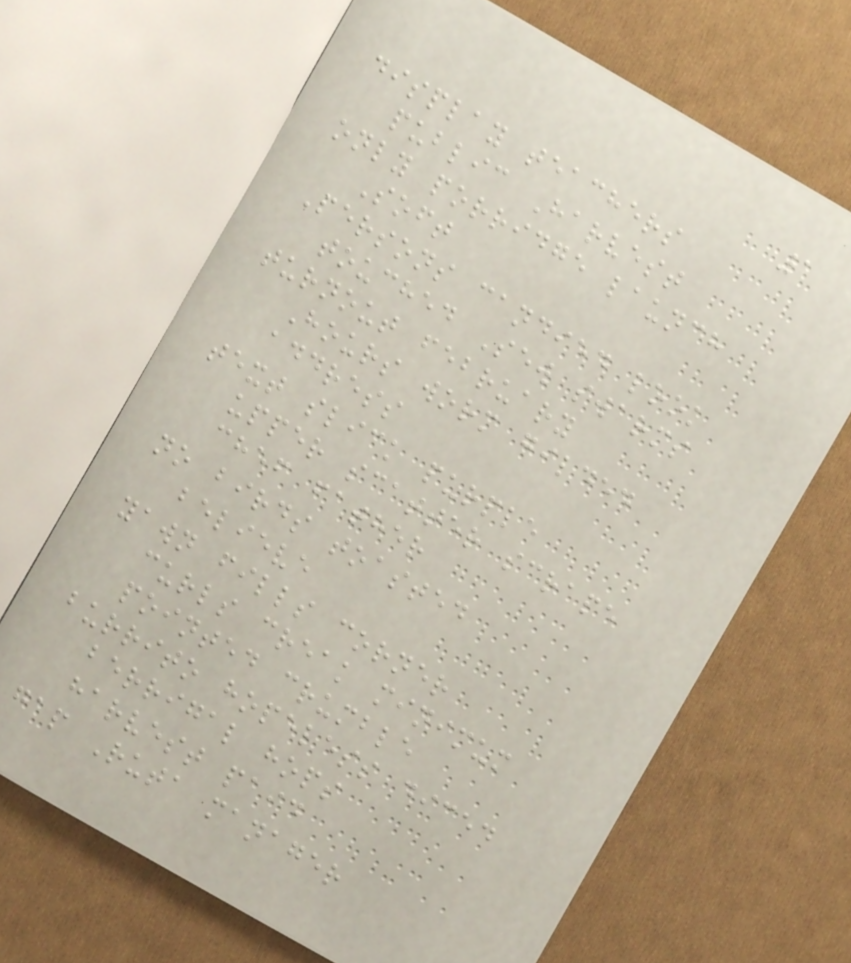1
display teachers
public Harvest
only porridge launch
Soft
Persons candied look
touched Sew swarms
turnout february
Hours worm gilded
address
text slick purple
upper scatter scrape
chef father
no birds toasted
believe
yawn fills corner
curls creak minimum
pointed crumble
burrito hopeless diced
berrigal hops
harvest paid
gap Ruta manager
